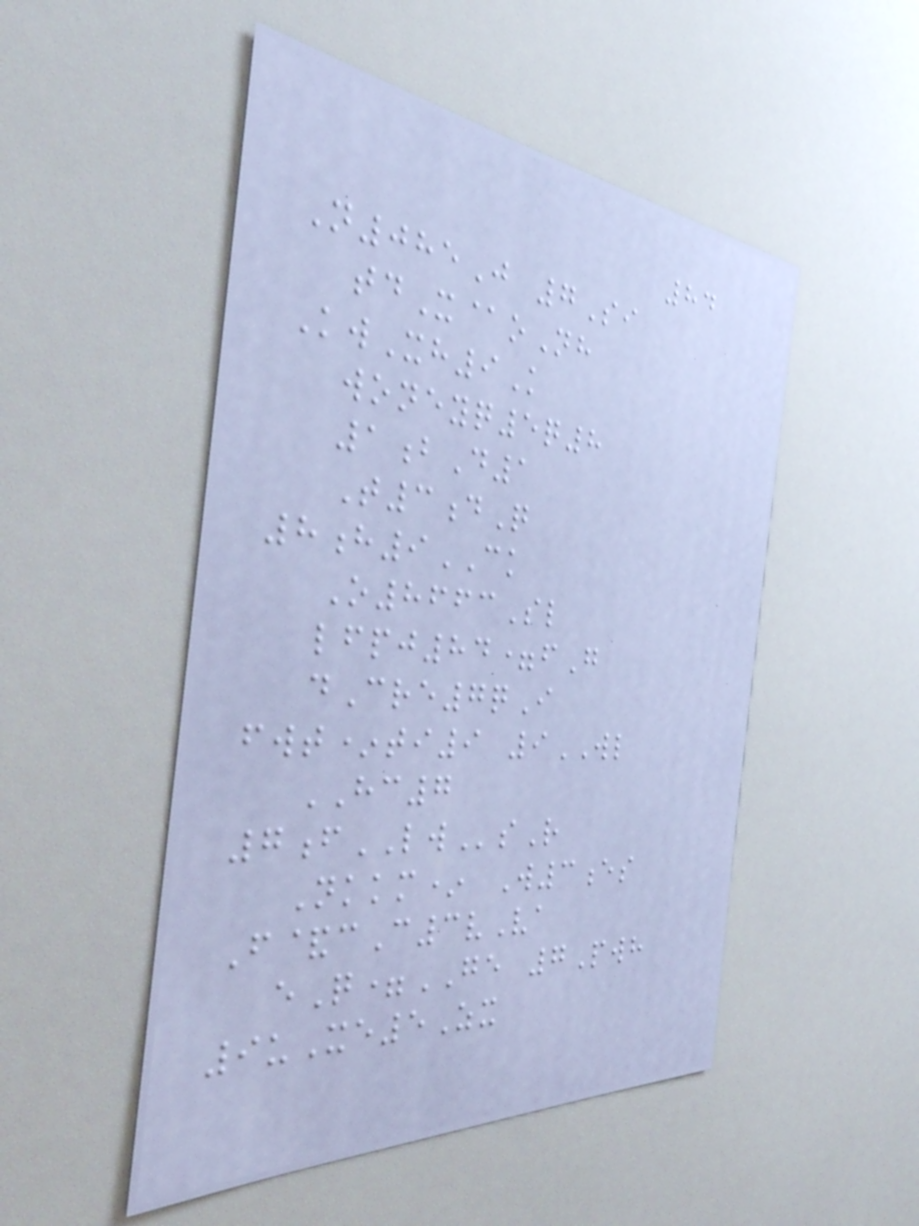84
N085J 7Si
tdX@oNh
KwXh9K
woneyq5q8
1bD1
T3dQ
8h9CK
O8663Sl
lfpj84=fG
dCre7qI
fwt*ti9 9WL
HC7
7fLWsR
Nkkm* W3es
F&cC3vVa
eQ=GE 7Pwh
9uXe5Zx
